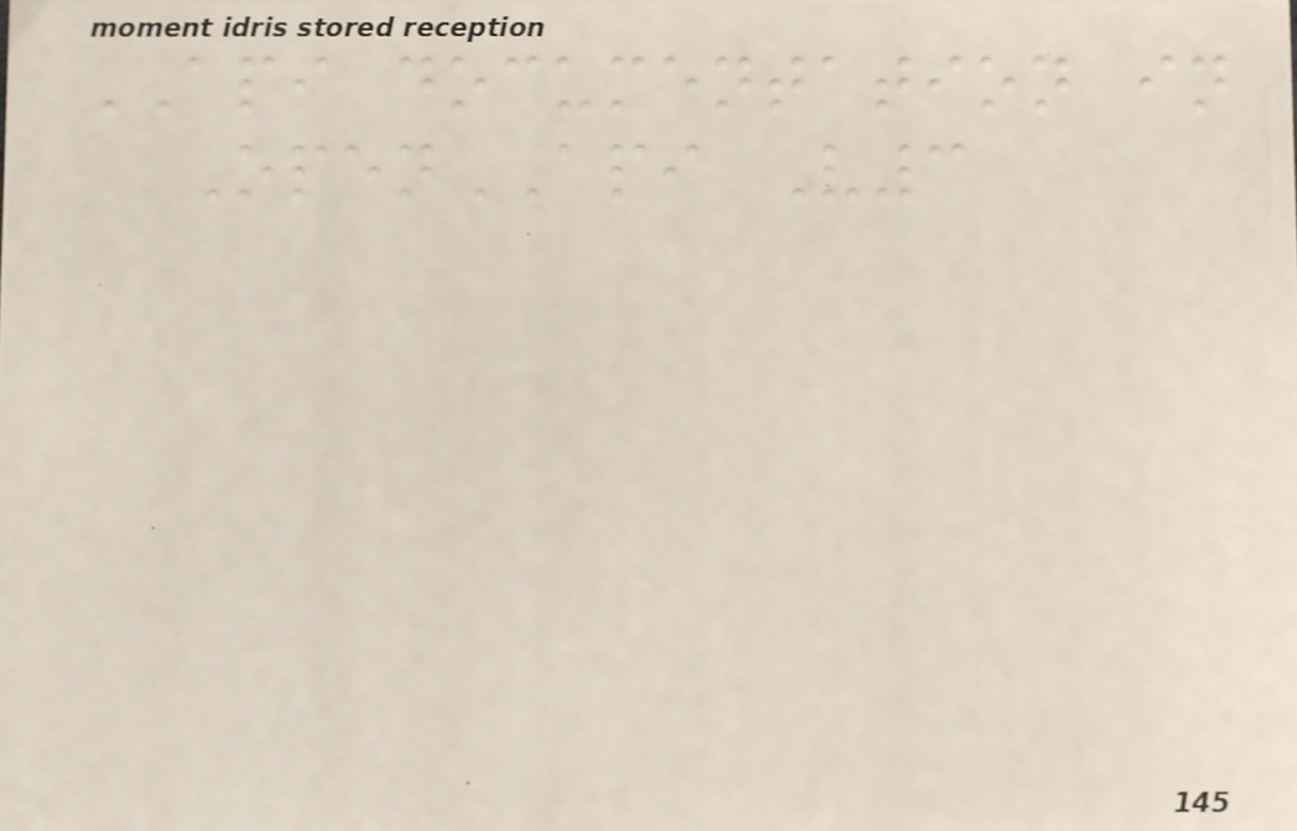API documentation in
OpenAPI V3
